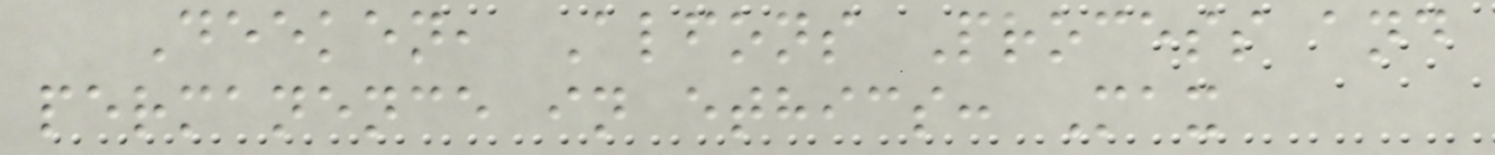Deeken, Alfons Process and
permanence in ethics: Max
